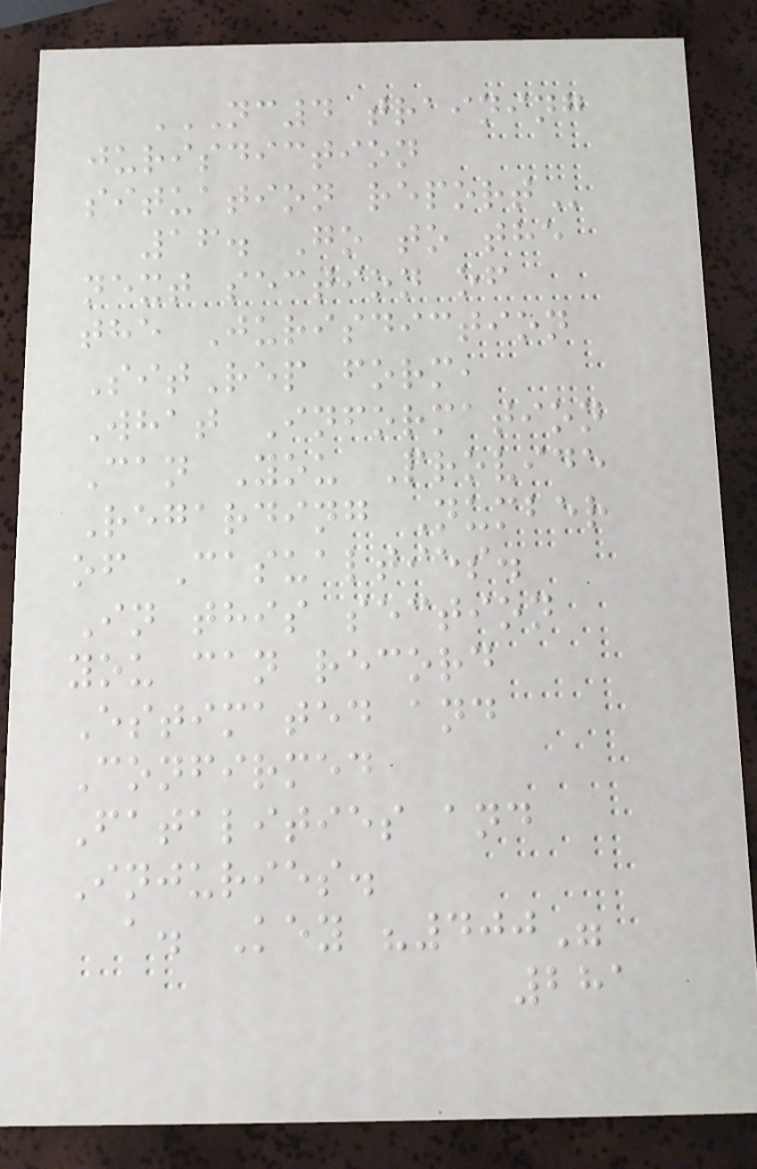NC4 TRAINING
JURISDICTION
SITUATION REPORT
16. Go to the
next section of
the Jurisdiction
SitRep form,
What Information
Can You Provide
Regarding Number
of Casualties.
In this section
you can record
Estimated and
Confirmed
Fatalities and
Injuries.
a. Key "400"
281
